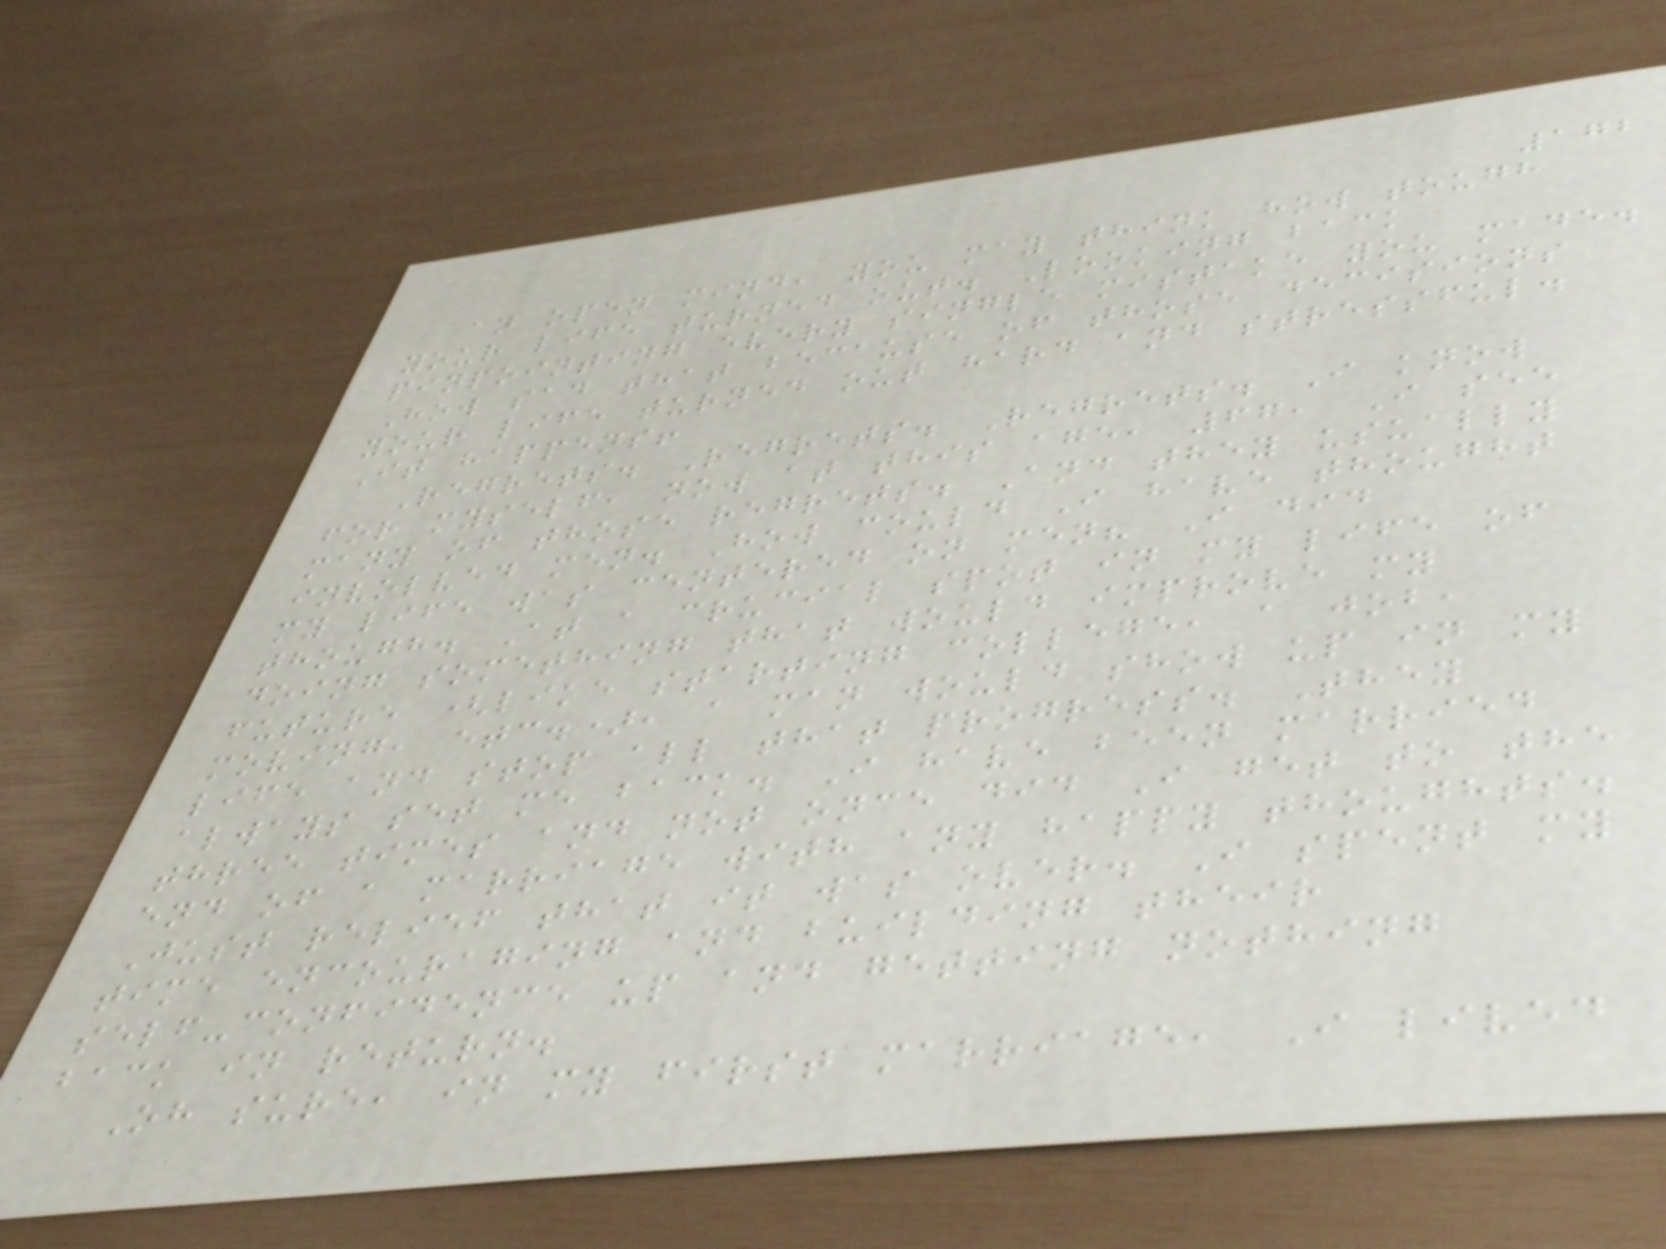172
an open mind, you may think how tough
your life turned out. Looking back
pinpointing every single mistake you made.
How sad that because of those decisions
your life turned out hard and stressful.
It happens!
Regrets. Regrets. Regrets. I know
for myself, now at this age, 67, I see
many of those regrets. And they usually
involved men. How could I have thought
my life was centered on men? I did
though. At a crucial spot in my life of
doing something that would improve my
future (like starting college, a job,
moving, etc.), a man would show up in my
life and stop all that progress. They
always set me back. I have been married
three times and not once did I get to the
end of a marriage with any happy thoughts.
Just relief that it was over. I spent my
time encouraging and building their
self-confidence up and getting nothing
back in return.
Oh sure, in my first marriage, I lived
